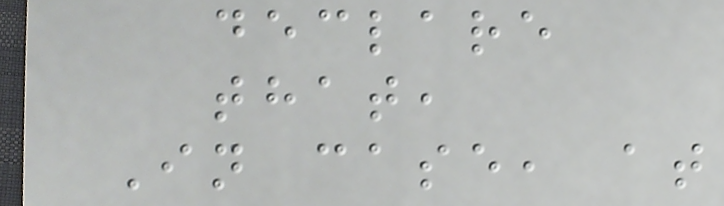declare
that,
In case, at
